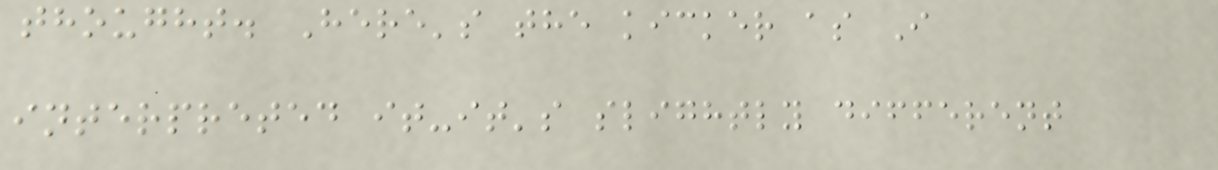thought. Here's the kicker as I
interpreted it-it's slightly different
